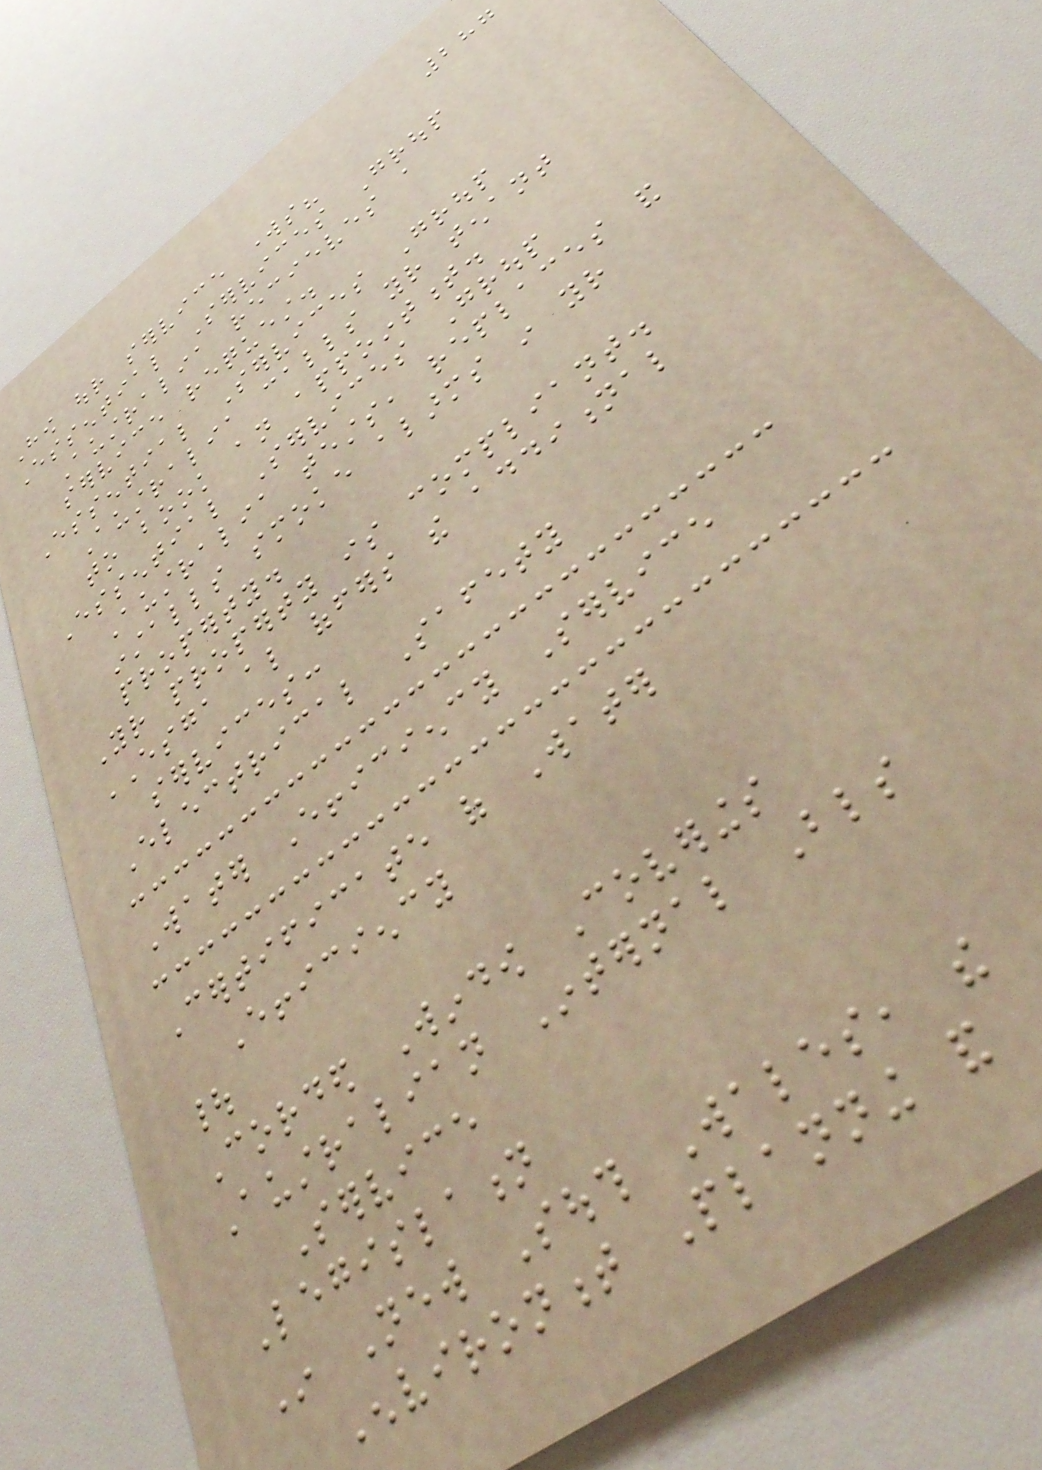287
How our service works?
Essential Services Group
Australia recieves a
service request.
Essential Services Group
Australia calls your tenant
to book an appointment.
Essential Services Group
Australia tests, replaces and
installs smoke alarms in your
property.
Your property is compliant.
ESGA also offers the additional
services:
Electrical Safety
Water Efficiency Service
Certificate of Water
Efficiency
|
Corded Window Coverings
Australian Internal Blinds
Service
Legislation
In New South Wales, the
Environment Planning and
